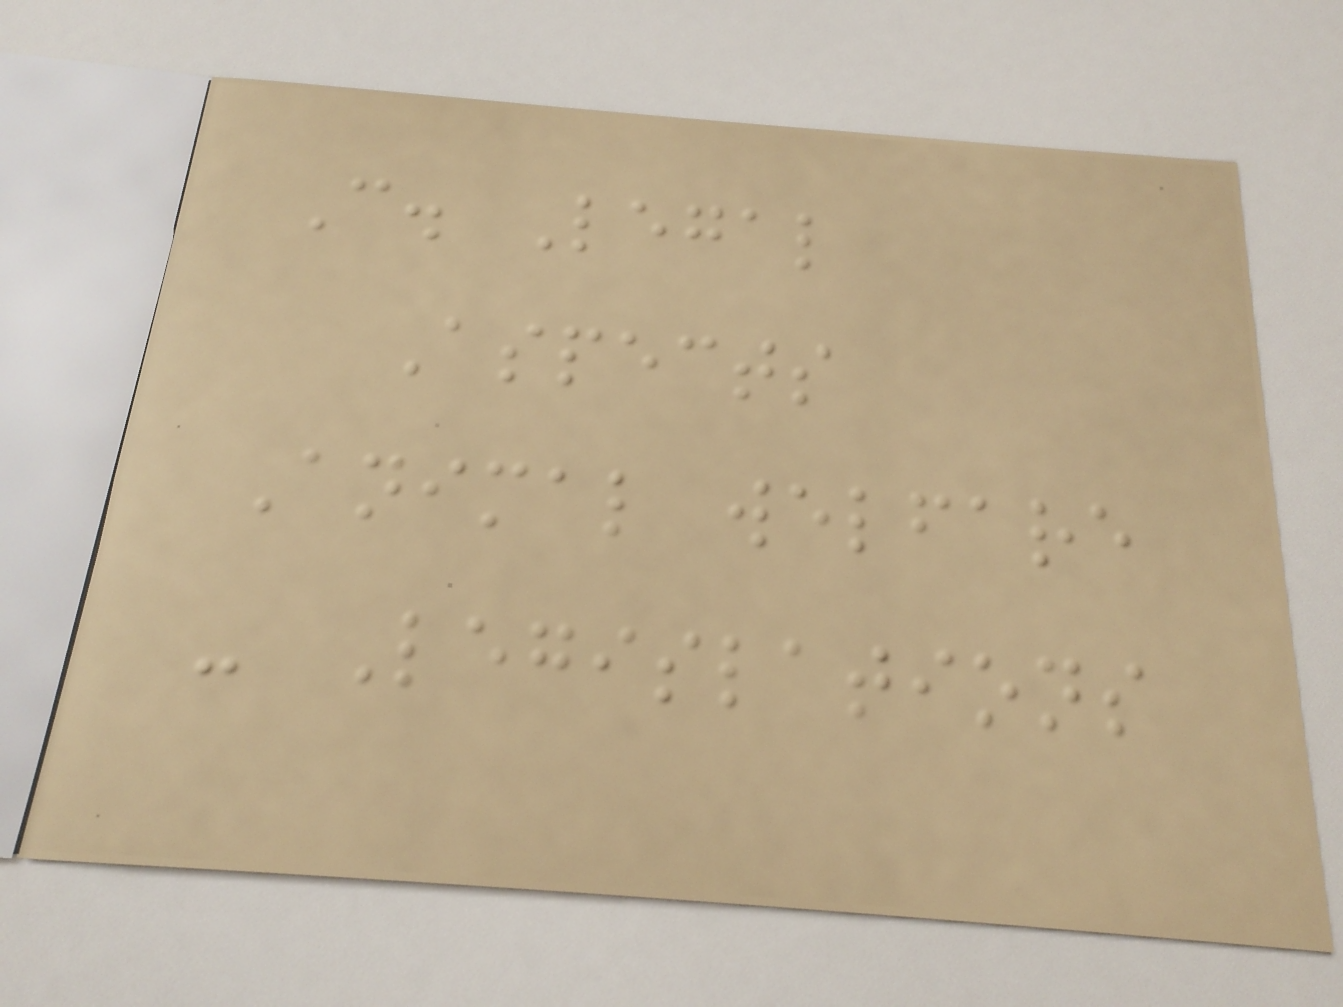C. Legal
Aspects
Animal welfare
- Legislations
